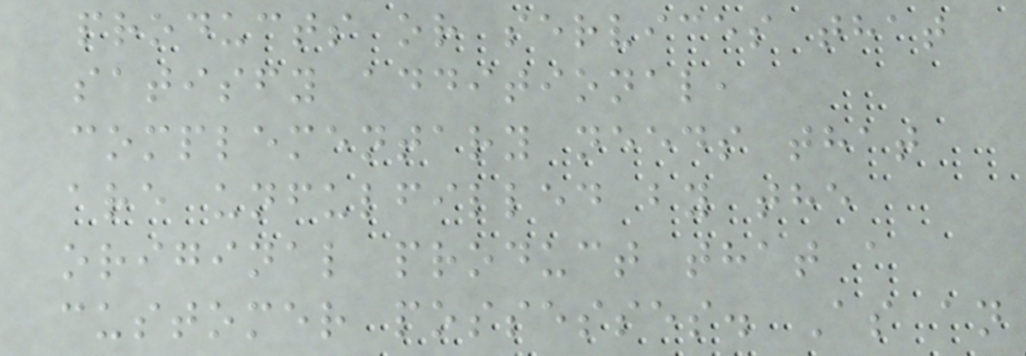products or services that
satisfy additional,
complementary needs that
are unfulfilled by the
original product that a
customer possesses. As an
